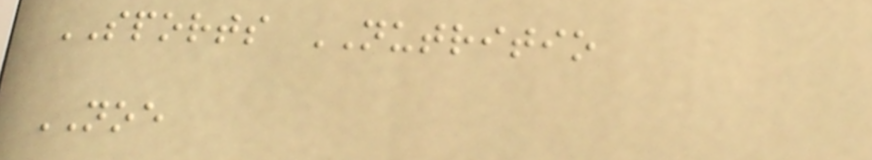SPORTS NUTRITIO
NOE
